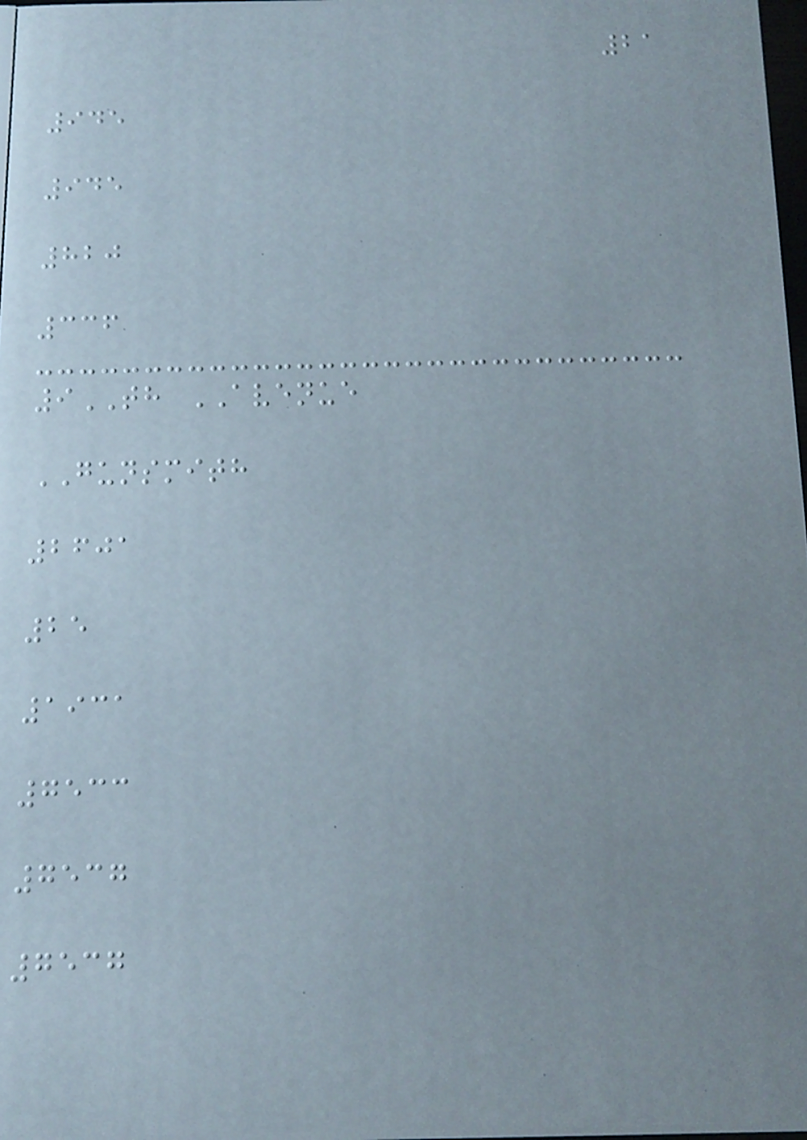21
945
945
820
336
9TH AVENUE
GUNSMITH
2601
25
1931
7533
7537
7537
